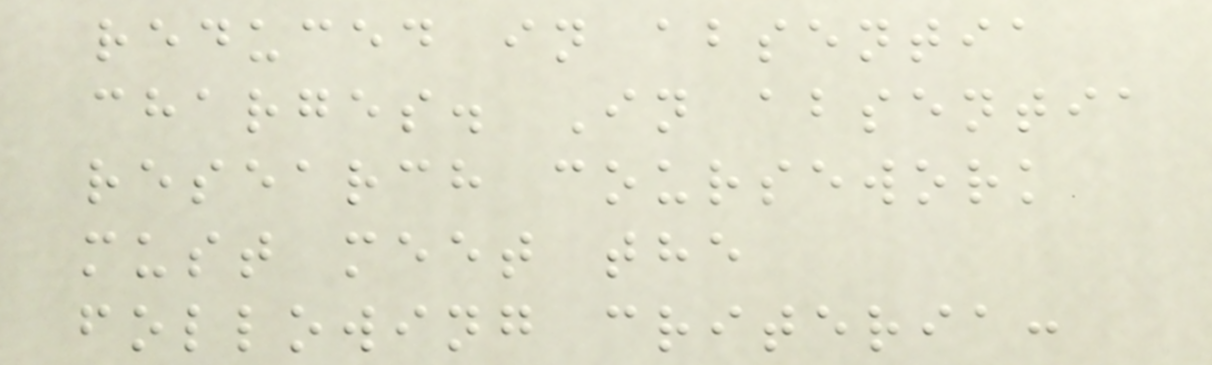reduced in absentia
charges. In absentia
research coursework
must meet the
following criteria:
